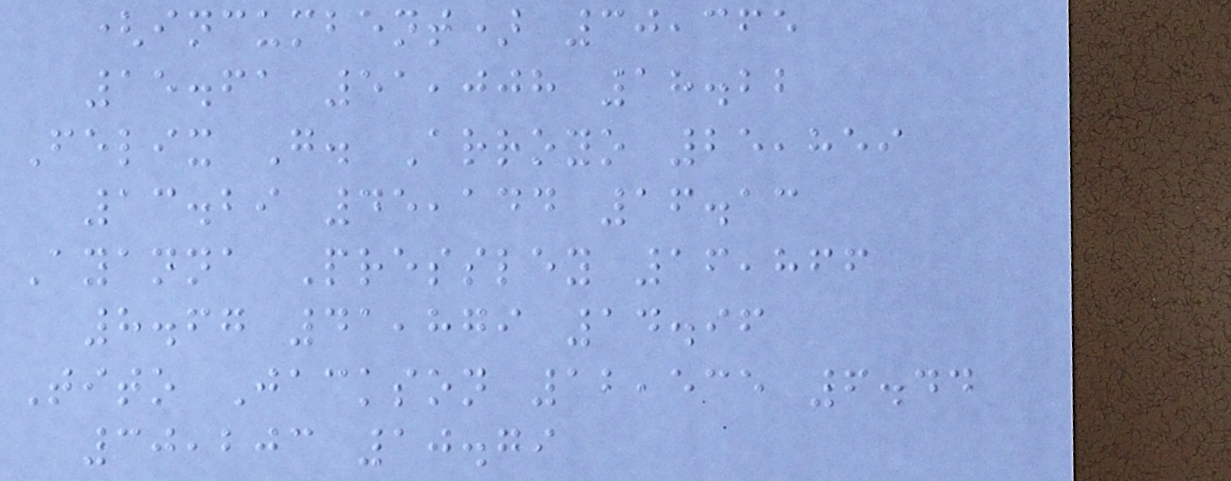(incumbent) 30,365
15.61 51,008 18.22
Felix G. Arroyo 25,859
13.29 45,144 16.13
Ayanna Pressley 16,866
8.67 41,879 14.96
Tito Jackson 12,535 6.44
30,203 10.79
